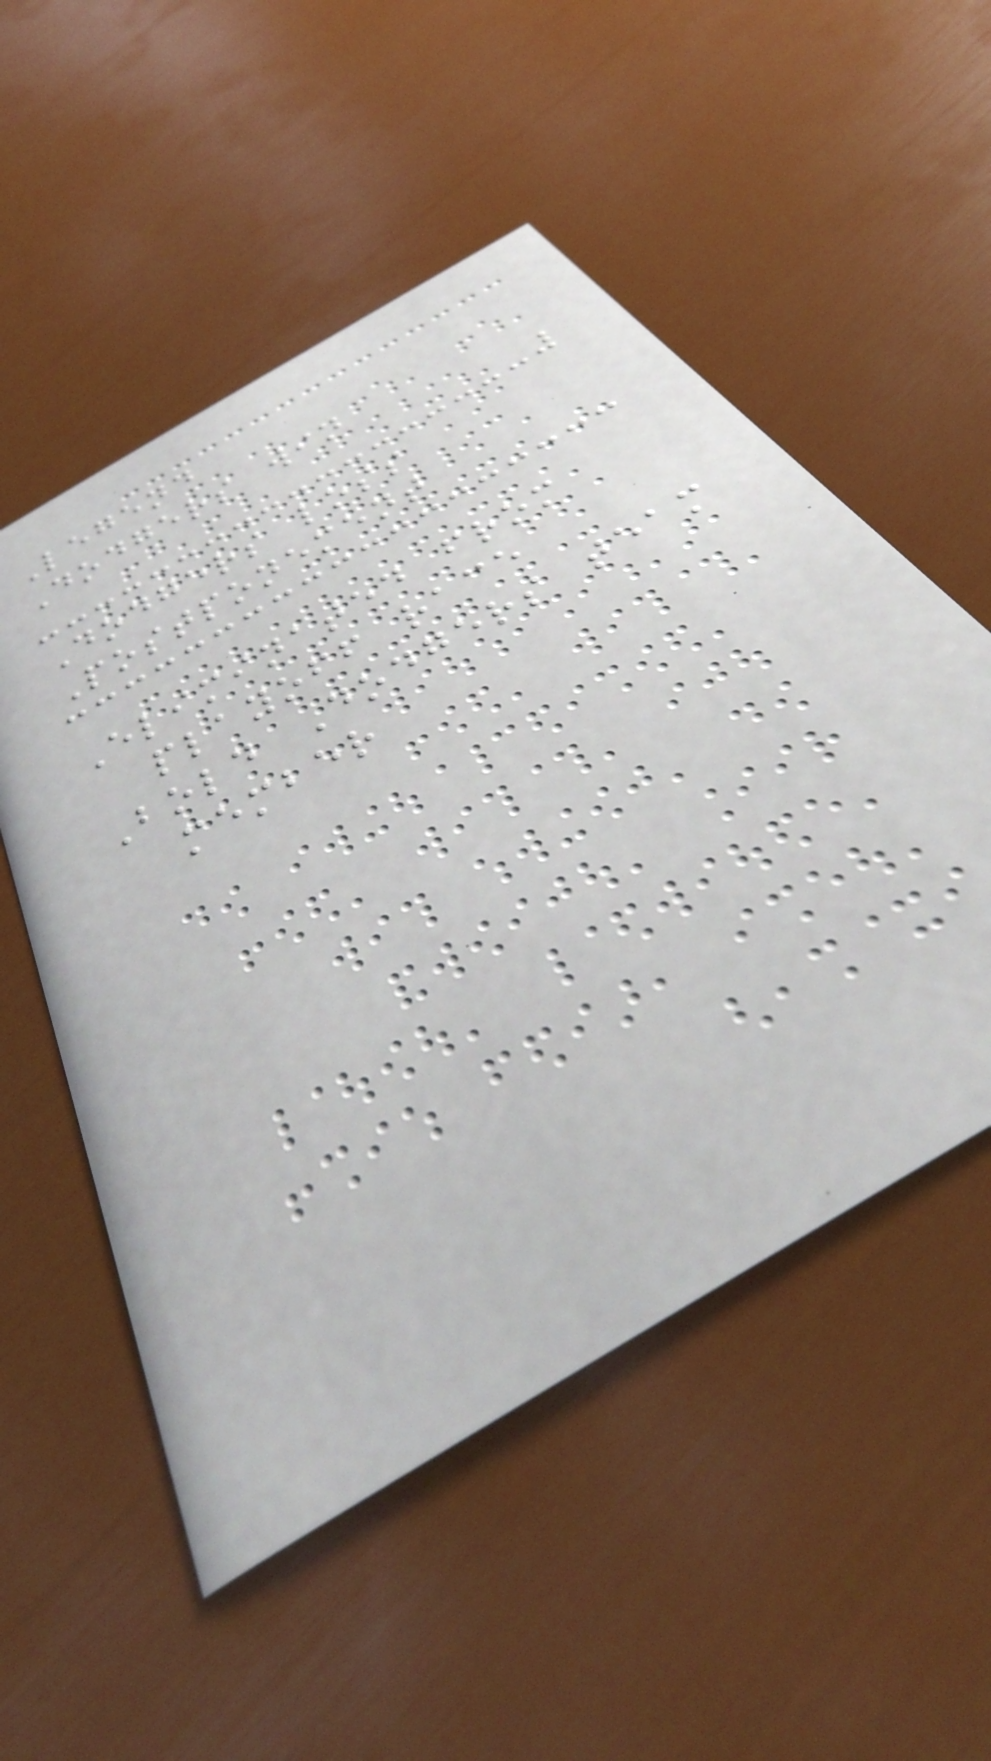Legend
Dodgers win
Dodgers loss
Postponement
Eliminated from
playoff race
Bold Dodgers team
member
